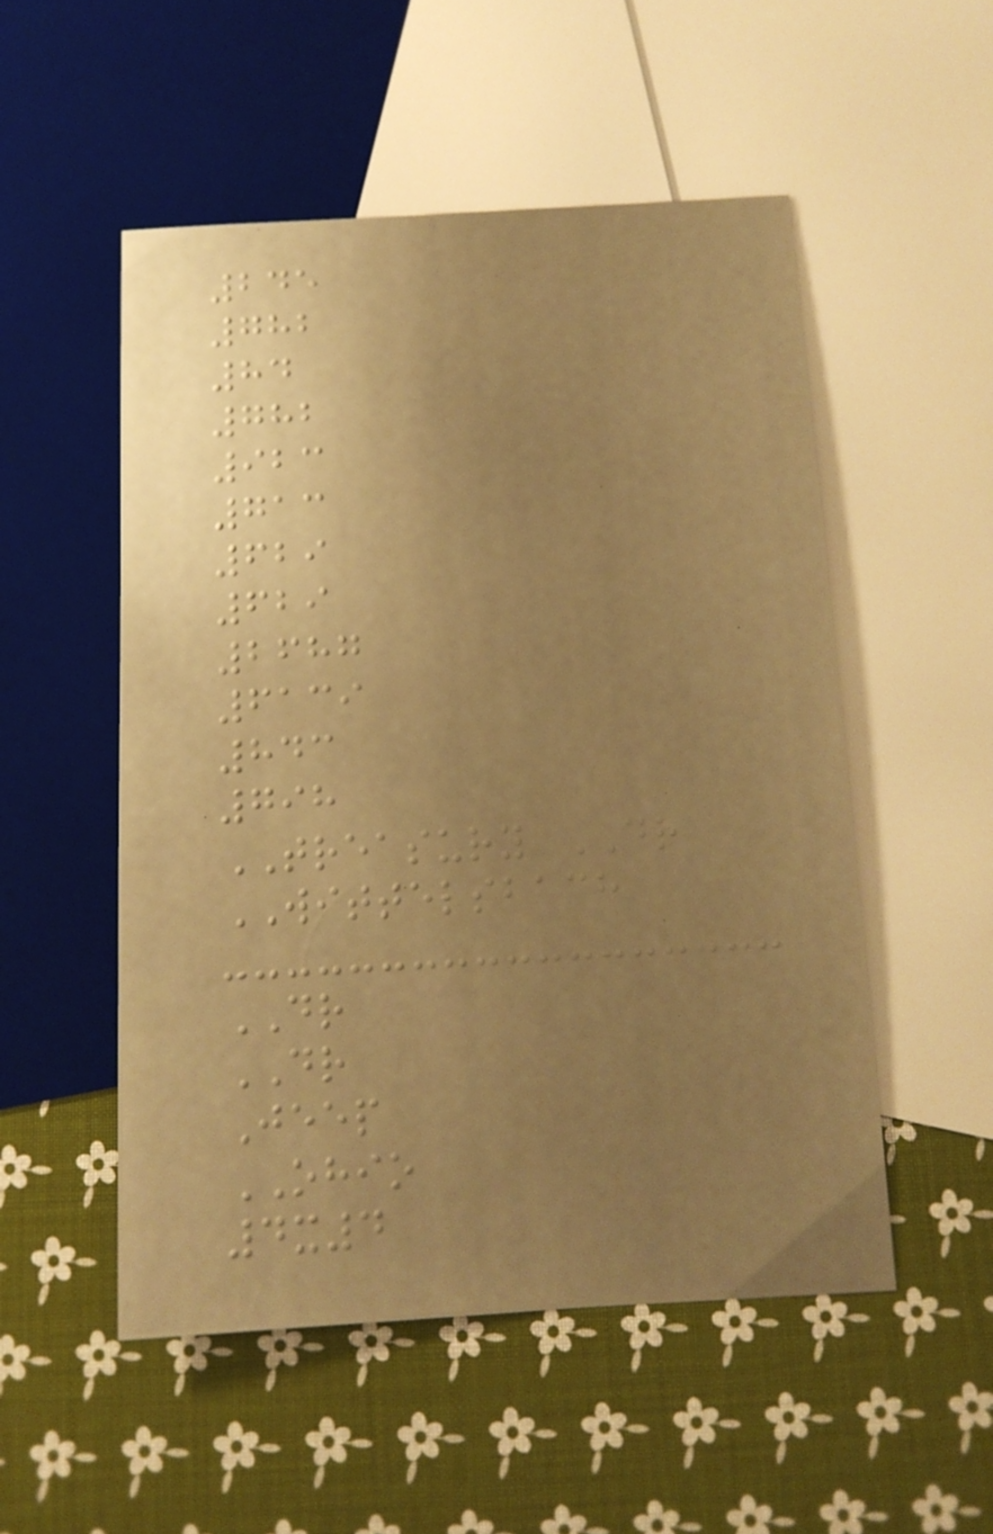245
782
84
782
923
713
629
629
2687
6139
843
798
TREASURY DR
WITTELSBACH
DR
DR
Jeep
OHIO
4x4
